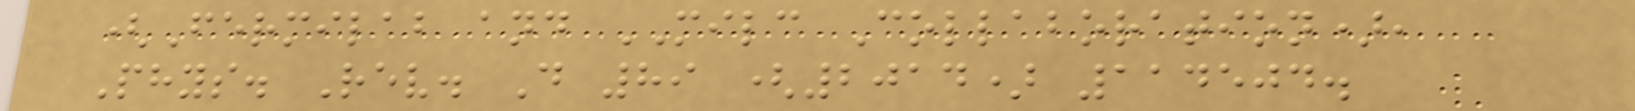(Fermilab and MILC Collaboration),
Phys. Rev. D 89 (2014) 114504.
